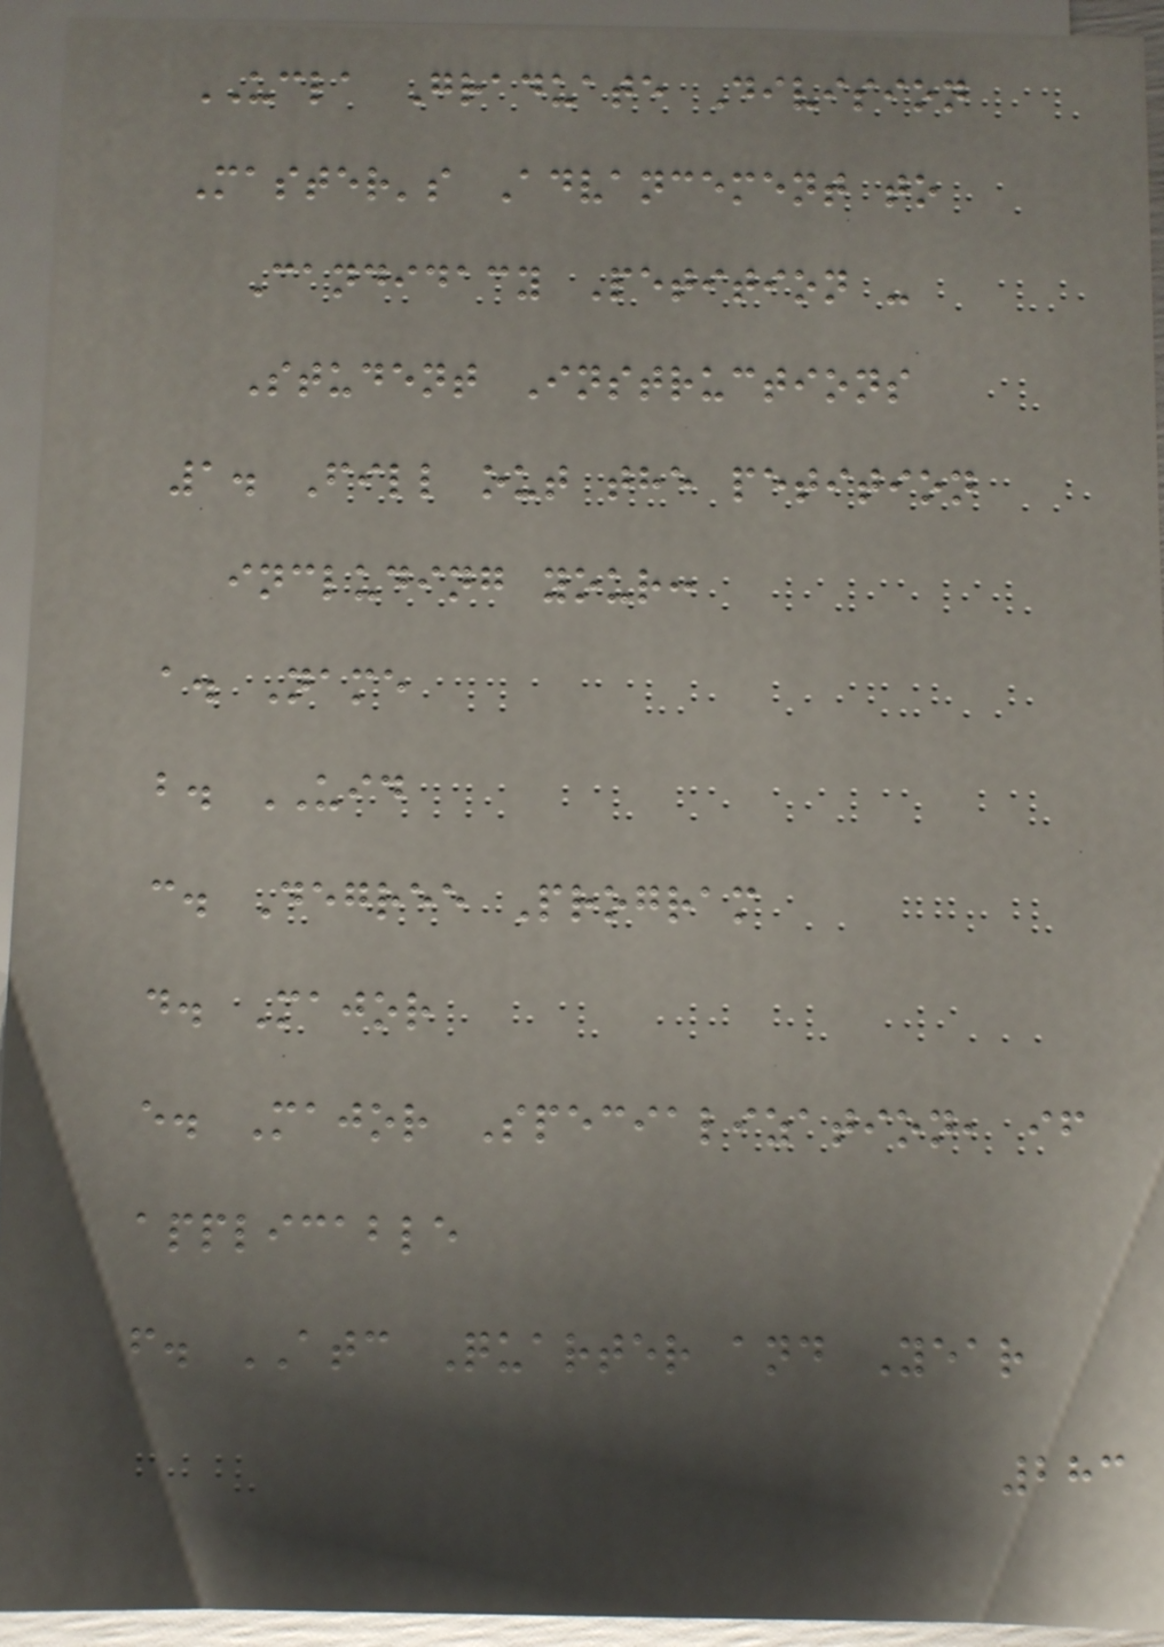UCLA Graduate Division
Master's Advancement to
Candidacy Petition -
Student Instructions
1. Fill out the petition
including your:
a. Name
b. UID
c. Degree Program
d. Major
e. Major Specialization, if
applicable
f. ATC Quarter and Year
283
